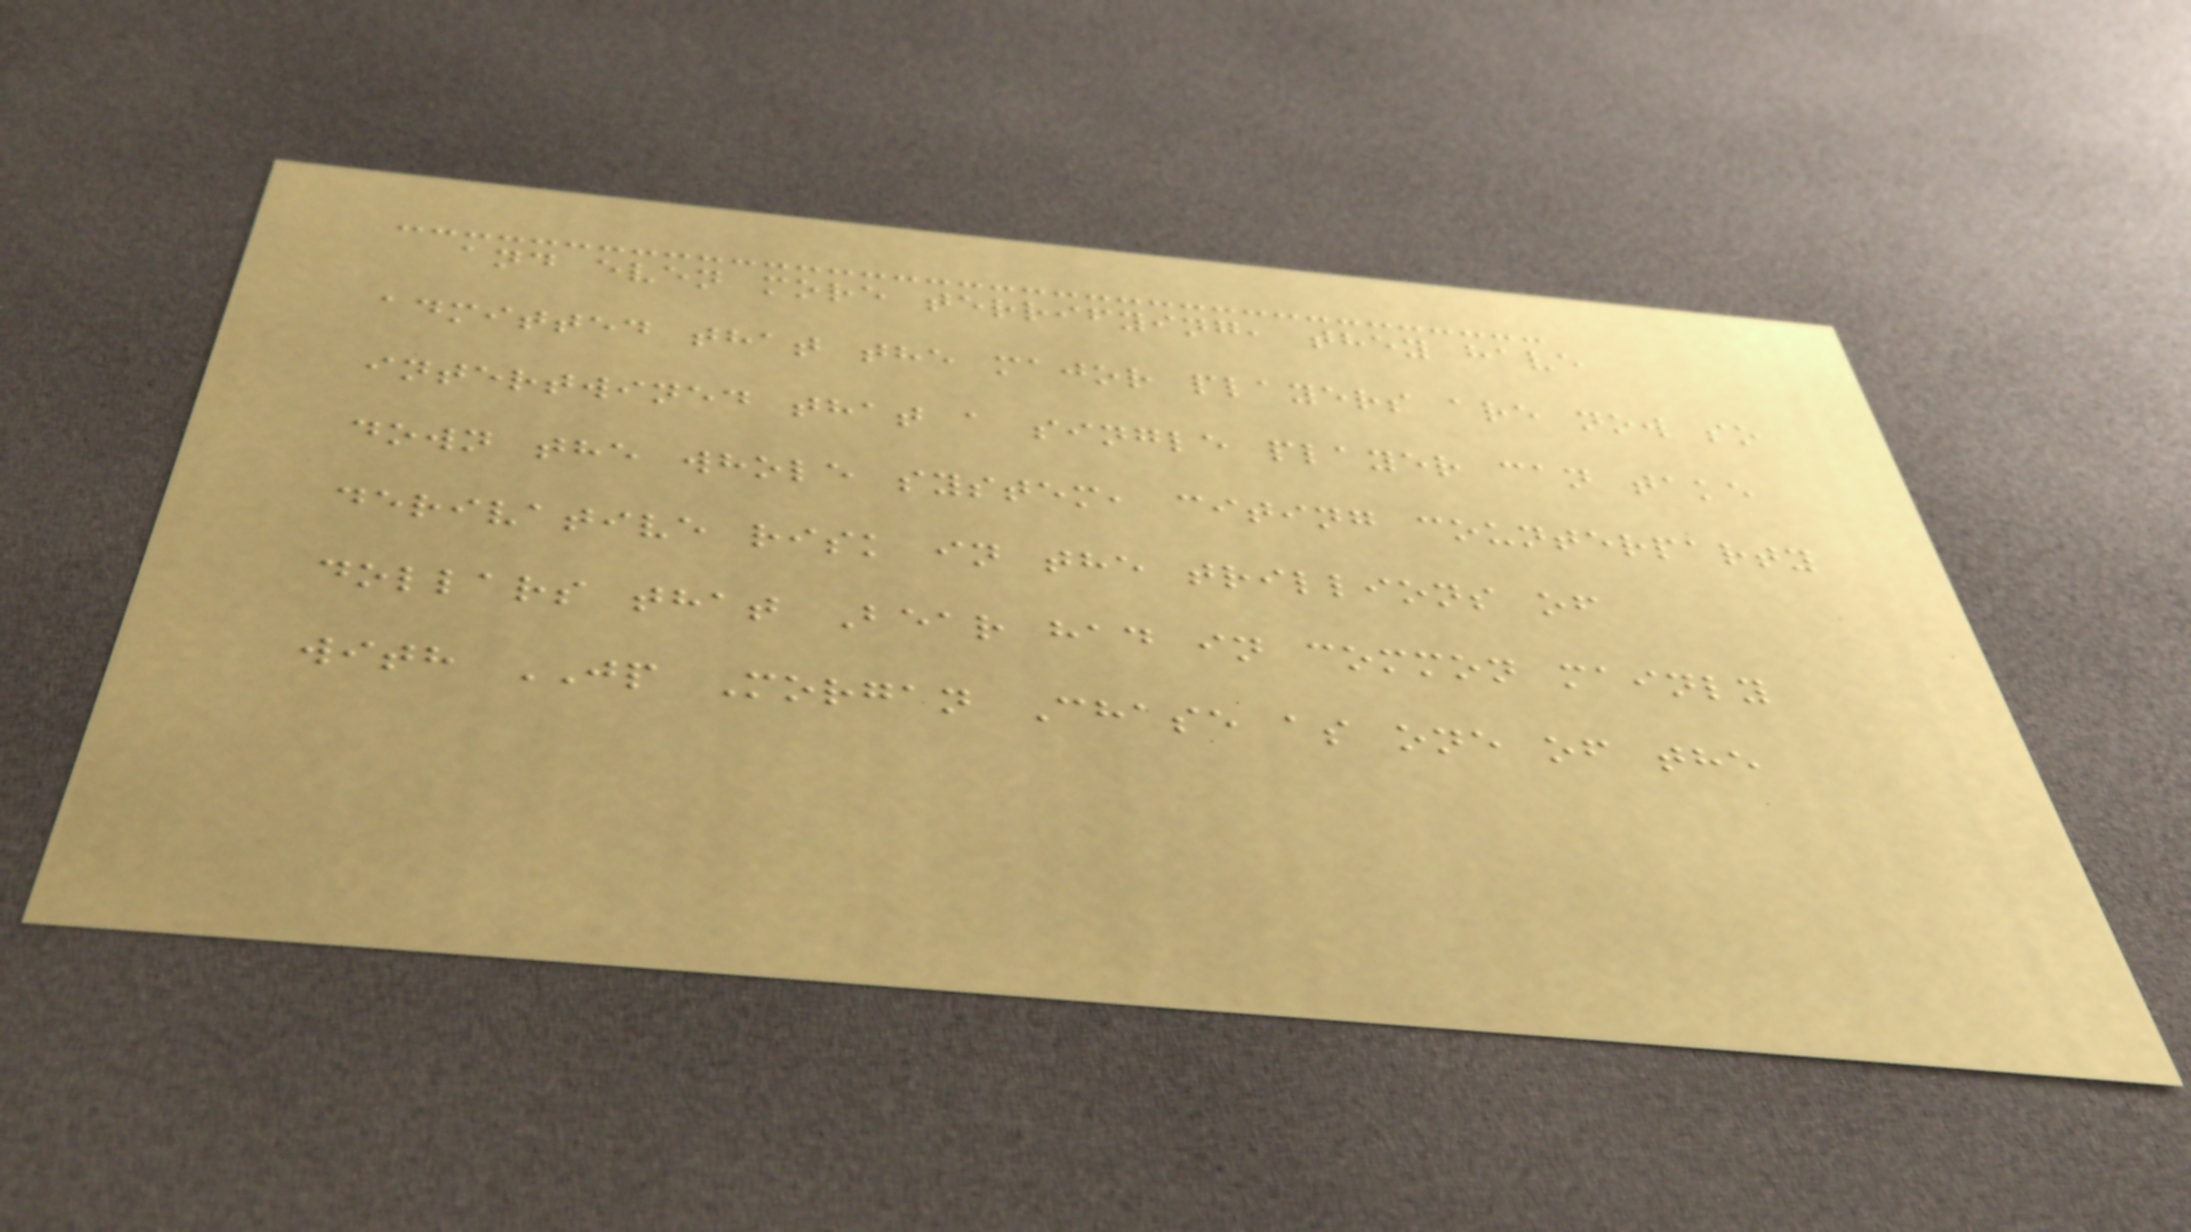and even more terrifying, they have
admitted that the major players are now so
intertwined that a single player can take
down the whole system, citing counterparty
derivative risk in the trillions of
dollars that Bear had in common mainly
with JP Morgan Chase as one of the
